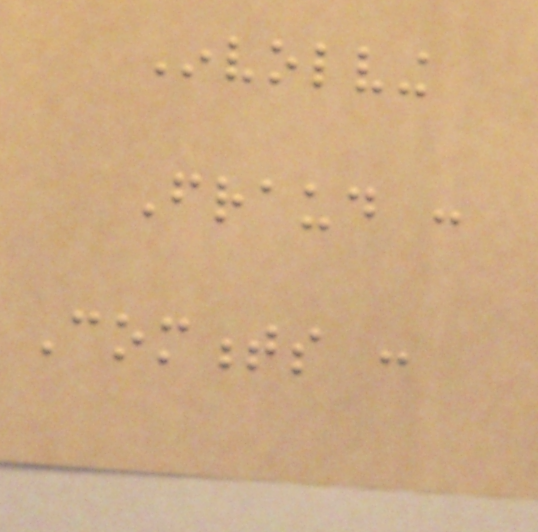Involving
Fraud :
Comments :
